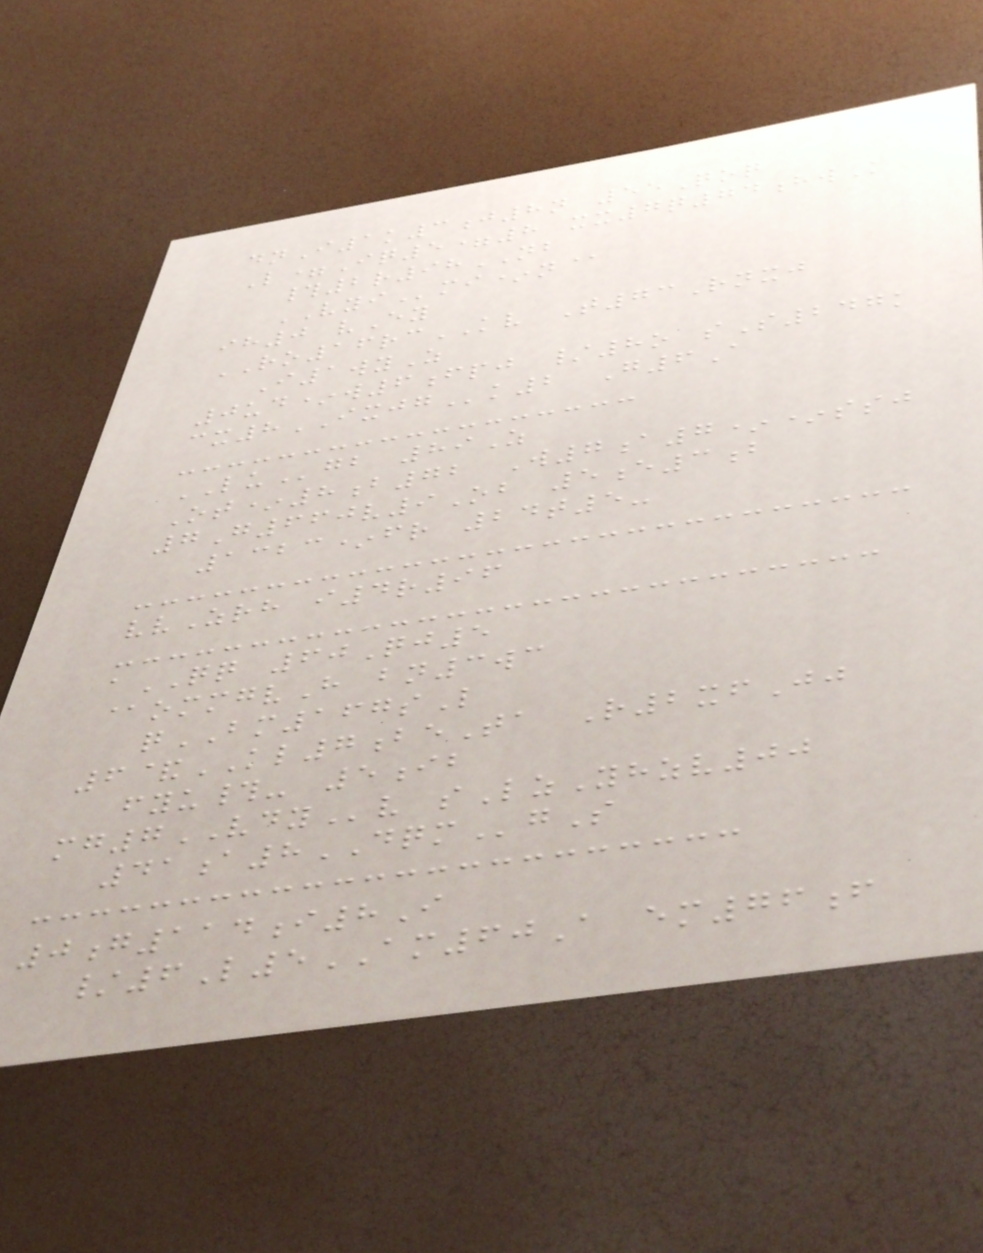dnI1k3j8n 55Qoq
L=Iq5=8 xx7q74hwK
#2r98NB
VYImi*n@
ih0 vEy
RO16rcKV T73Rnxj
I1wyZ
0ud*w6fpj /8o sS247k
cx8IXJGk2 G6A
LUgb 89Z
Ot*8b72 W7a7**ssj
7G660v9Ob 5e3b
1323*fr 24t5-
vvZrh i4r96
aQQ 60Qj5
@ommgvH bn3wc
qBM167sL
6&KL7beTa R2xfJj
fyu#- 5ib
mg7VDYv sLzYhzv00
41a8DQMgS
0g114i8I
/6L5AM60A em76f
